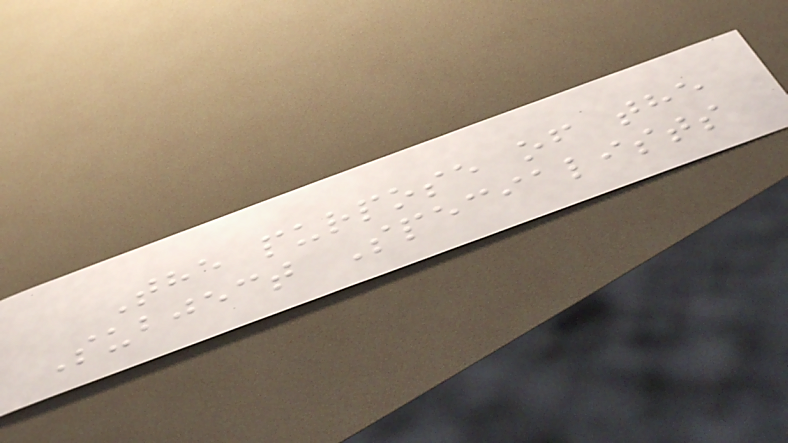The purpose of the
Subject Specialists
